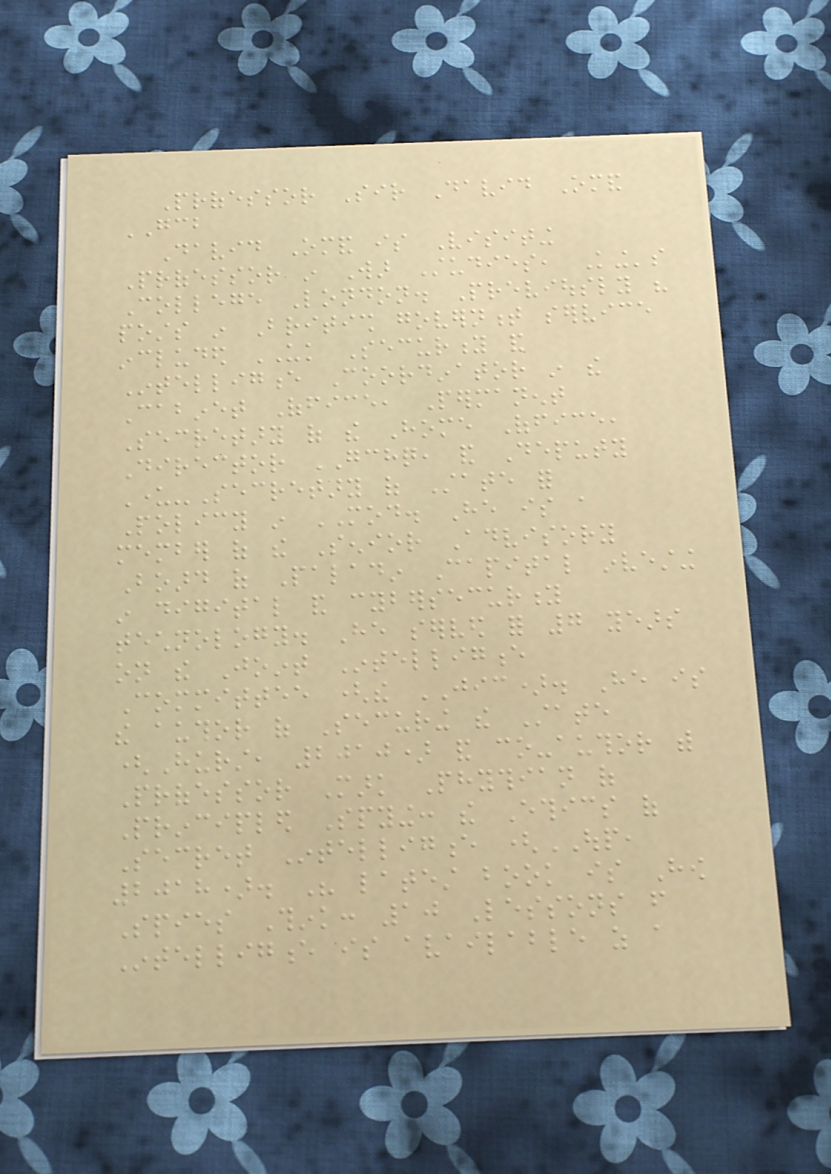Professor Sir David Omand
GCB
David Omand is Visiting
Professor in War Studies, King's
College London. Previously his
posts in British government service
included UK Security and
Intelligence Coordinator in the
Cabinet Office, Permanent
Secretary of the Home Office,
Director GCHQ, and Deputy
Under-Secretary of State for
Policy in MOD. He is a
member of the Senior Advisory
Board of Paladin Capital investing
in digital and cybersecurity
technology. He served for 7 years
on the Joint Intelligence
Committee (the JIC). He is
the author of Securing the State
(Hurst, 2010) and co-author with
Professor Mark Phythian of
Principled Spying: the Ethics of
Secret Intelligence (OUP,
2018). His latest book is How
Spies Think: 10 Lessons from
Intelligence is available as a
